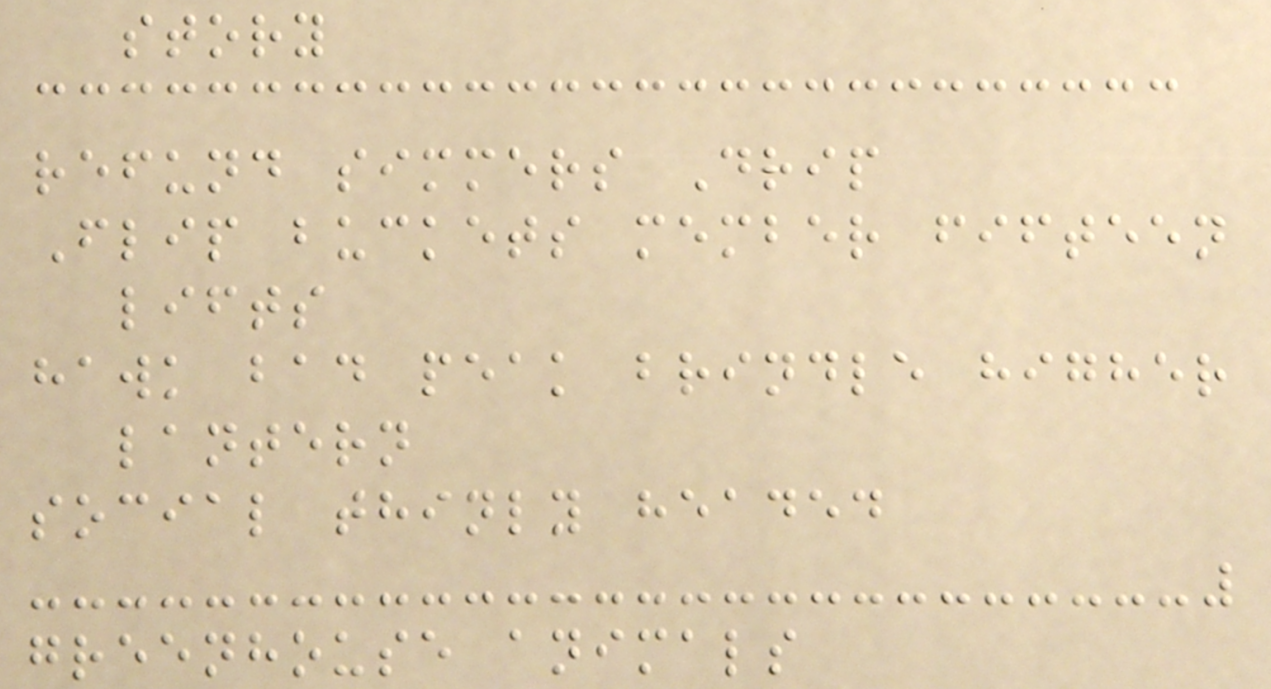story
refund simmers Drip
Flip buckets member fifteen
lifts
hawk bad peak brindle higher
lantern
social thinly headed
greenhouse animals
